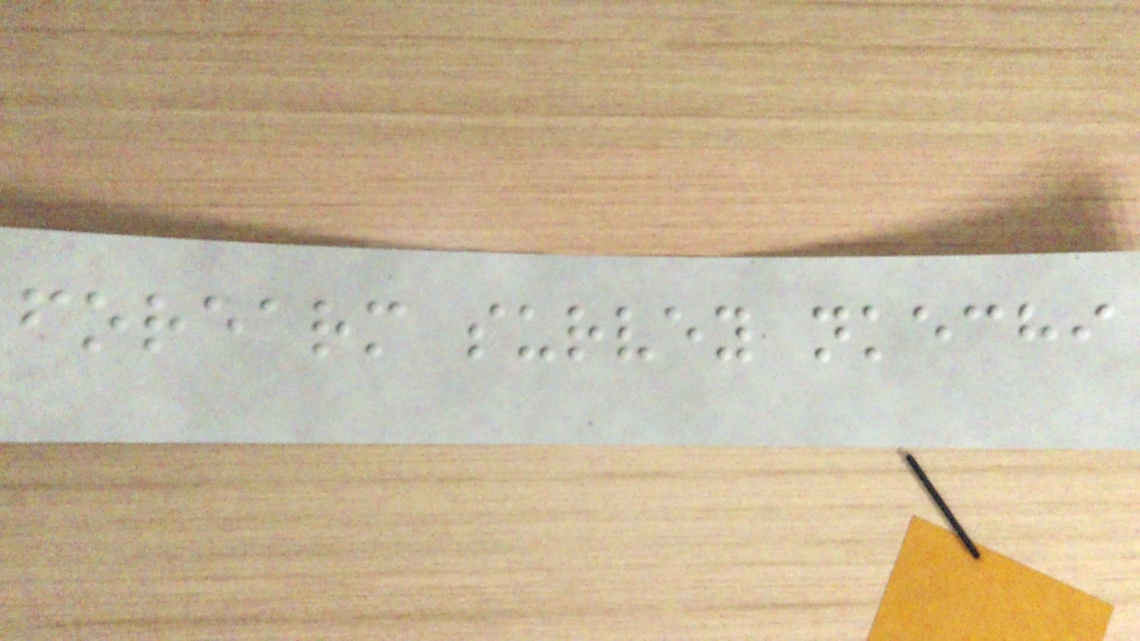forearm survey nkechi
